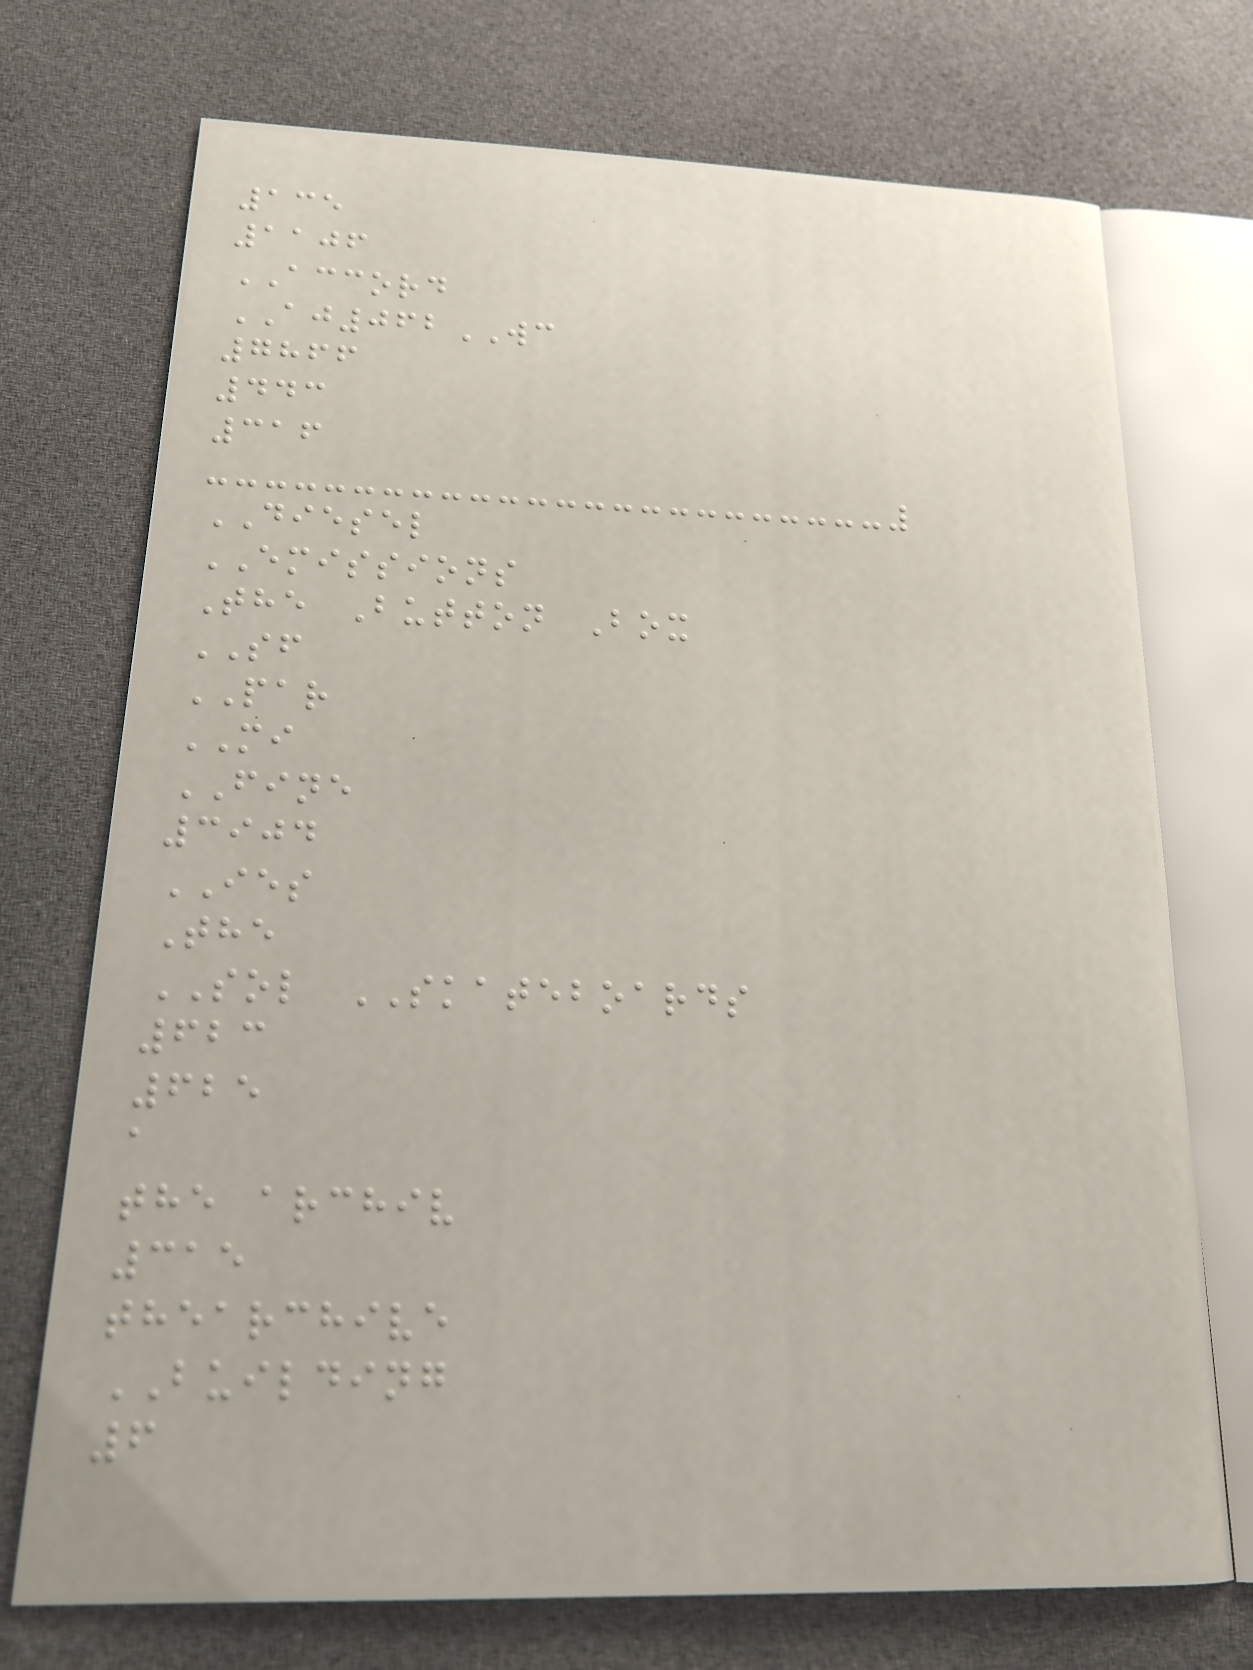135
1106
ACCORD
AJ062WC
7866
443
316
DIESEL
EMISSIONS
The Button Box
SF
PAR
MI
FINE
3904
IES
The
SOL SKATEBOARDS
623
625
a
the archiv
315
thearchive
BUILDING
6
